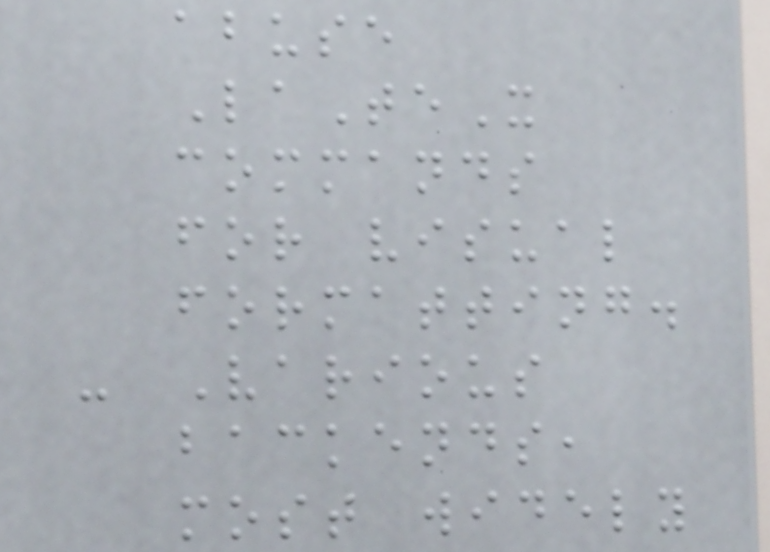abuse
LaTeX
commands
for visual
formatting.
- Various
backends,
most widely
